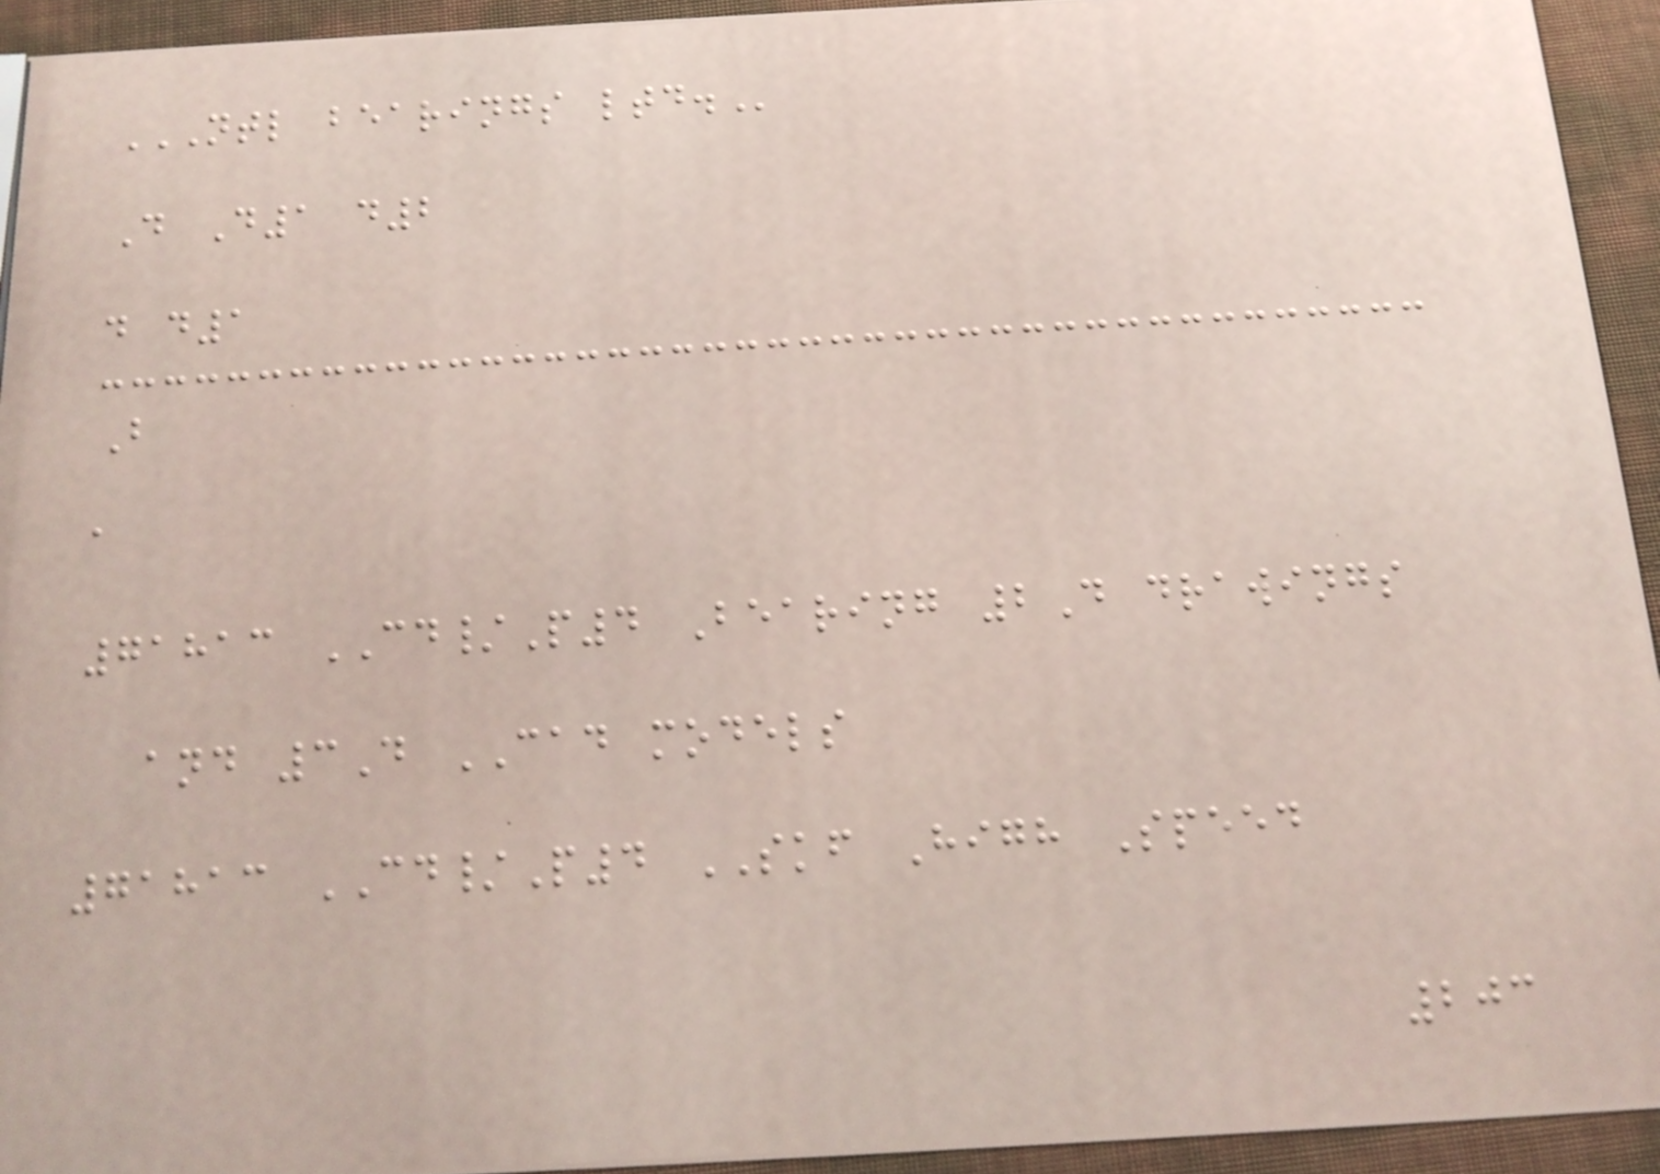NTL BEARINGS LTD.
D D1 d2
d d1
B
a
71813 CD/P4 Bearing 2D drawings
and 3D CAD models
71813 CD/P4 SKF High Speed
203
